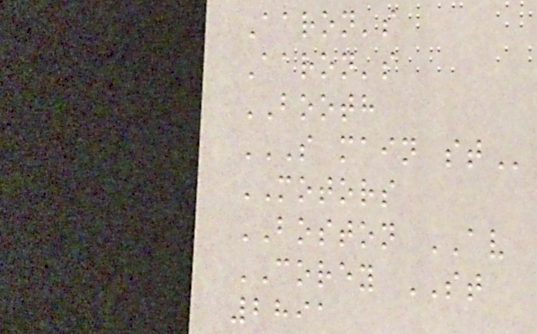Aaron's
Aaron's
BOOTH
S MAIN ST
MOTORS
BOSTON AV
COREY ST
2891
